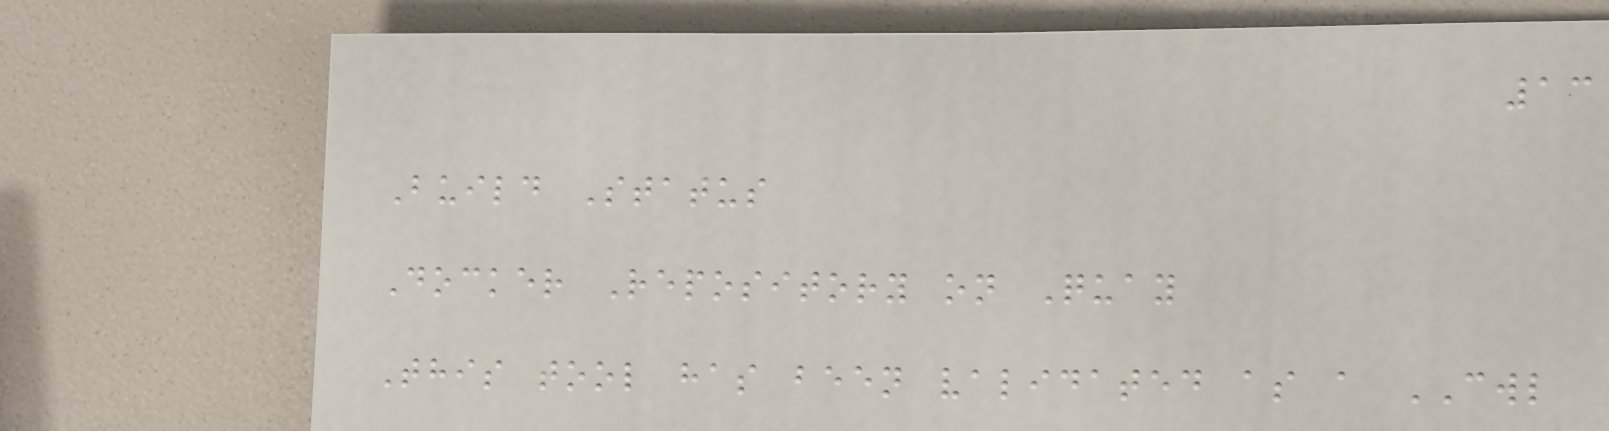13
Build Status
Docker Repository on Quay
This tool has been validated as a CWL
